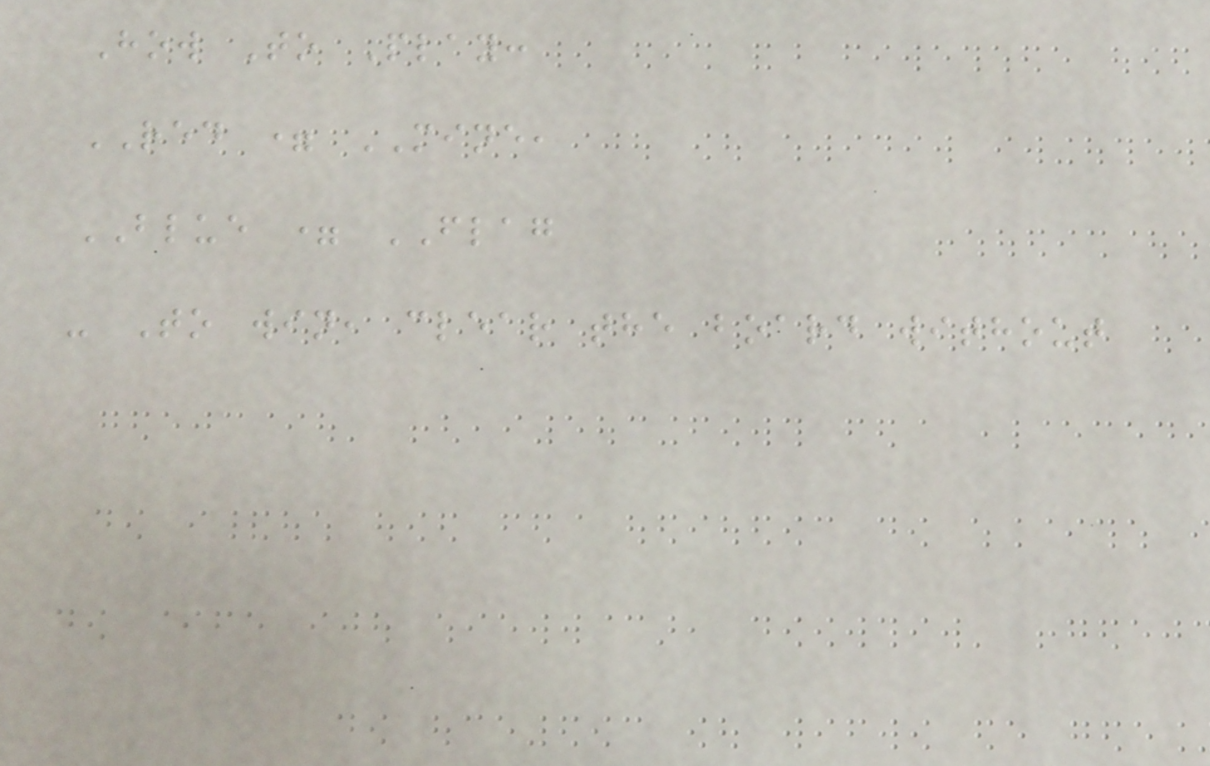How To Play:
RED = MINE,
BLUE = FLAG
- To win, clear the board without
